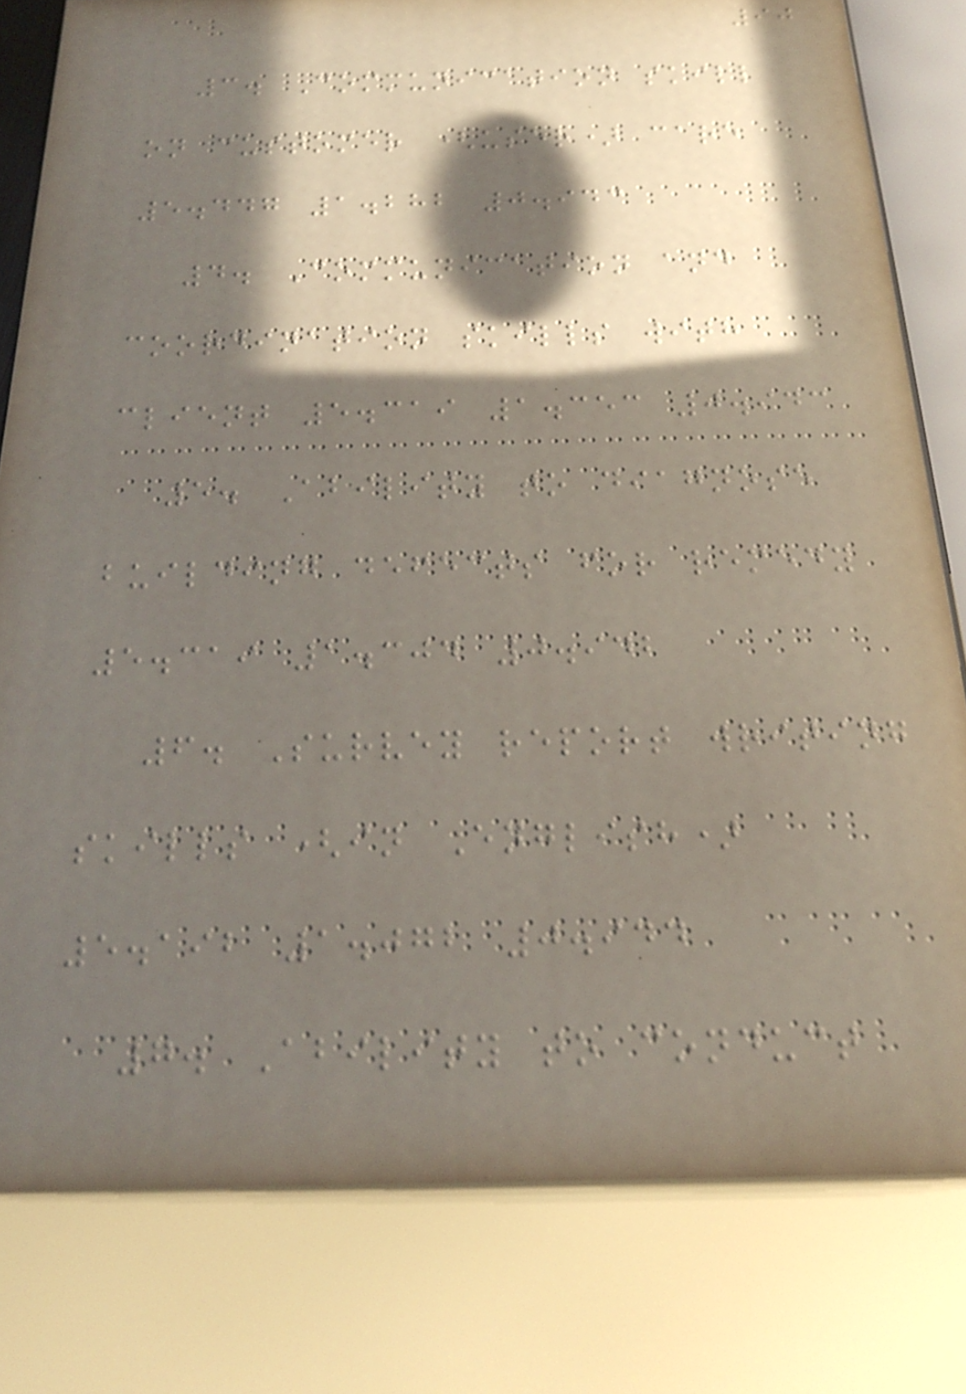90
3. Communication skill
on customer (user) care
5.447 1.282 0.943
4. Communication and
coordination skills with
client 5.319 1.353 0.943
5. Ability to diagnose
building defects for remedy
5.319 1.304 0.942
6. Survey report writing
skills (in English)
5.192 1.072 0.944
7. Ability to conduct
